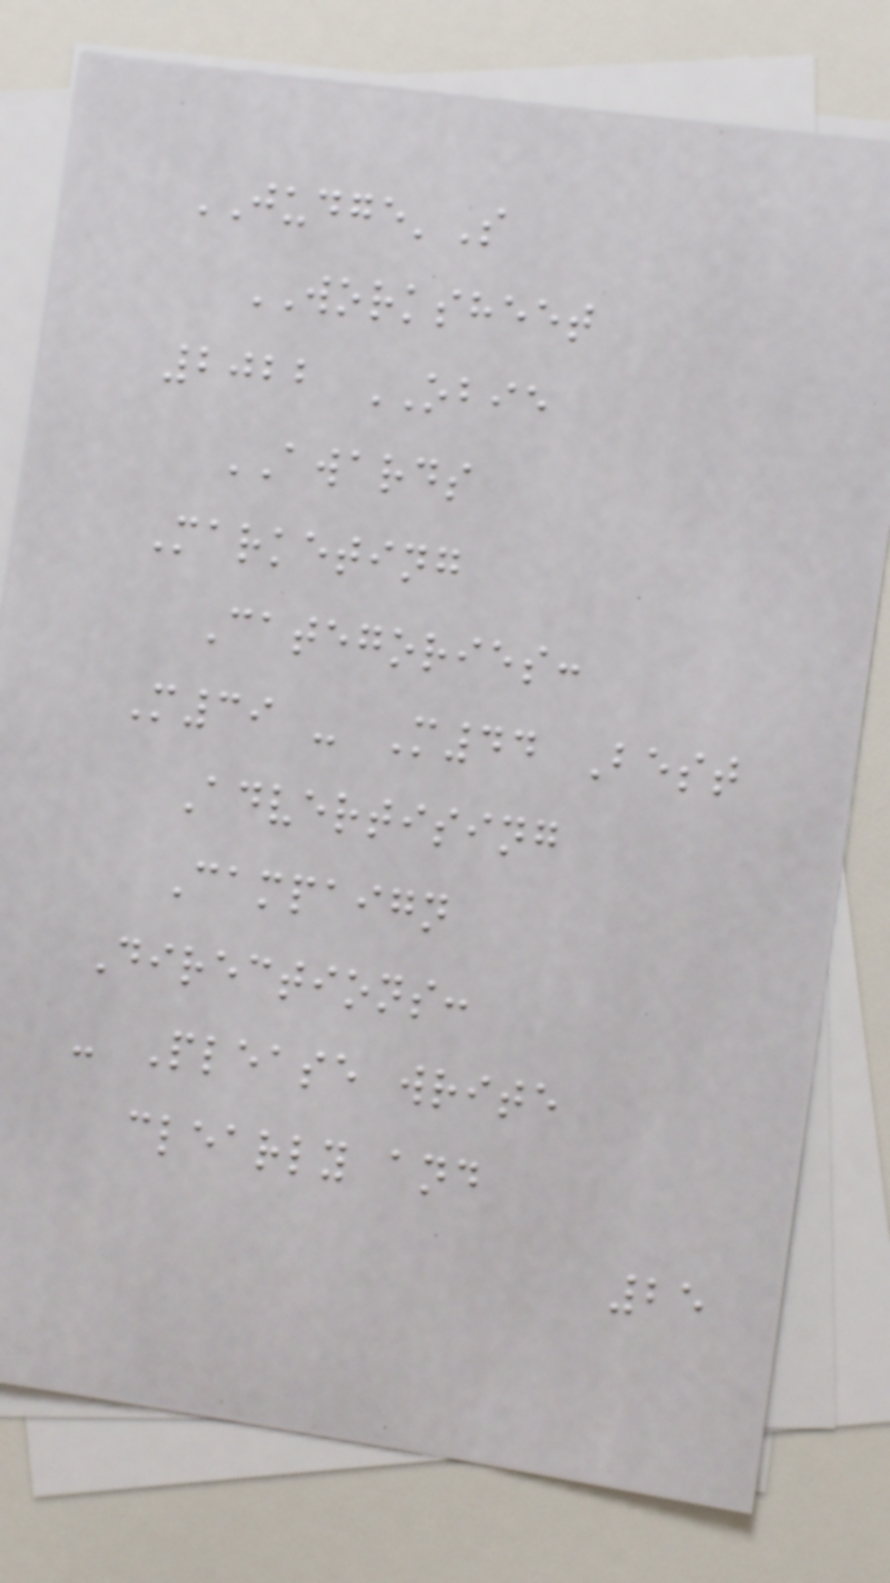JUDGE'S
WORKSHEET
2022 OBIE
AWARDS
Marketing
Categories:
M39 - M44 Best
Advertising
Campaign
Directions:
- Please write
clearly and
25
